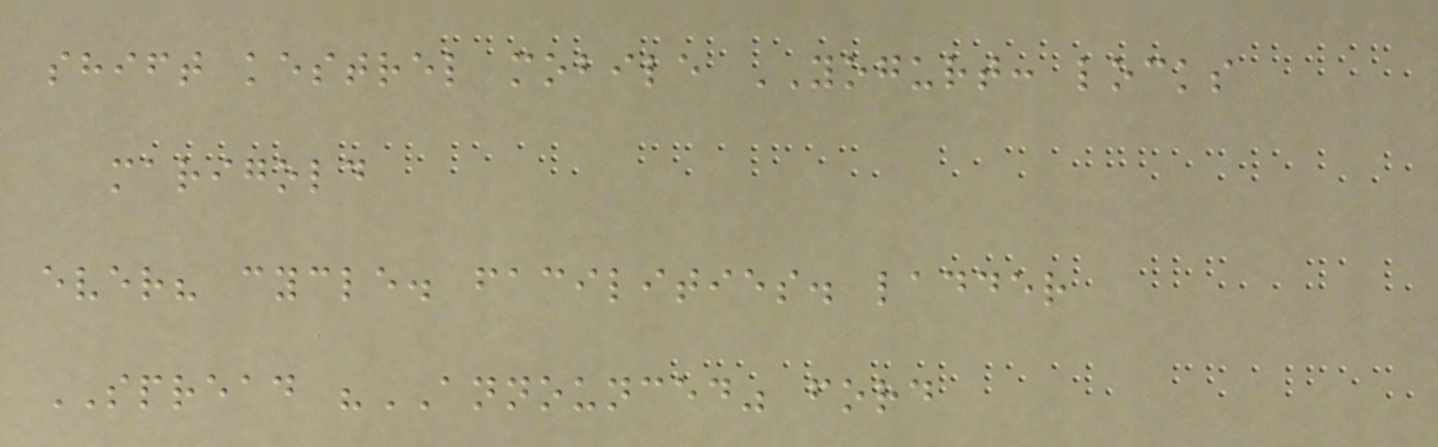shift kestrel mobile YOGURT: locks
marigold
ever? cycle. facilities. ladder
SPREAD "ANNOUNCED" ford
